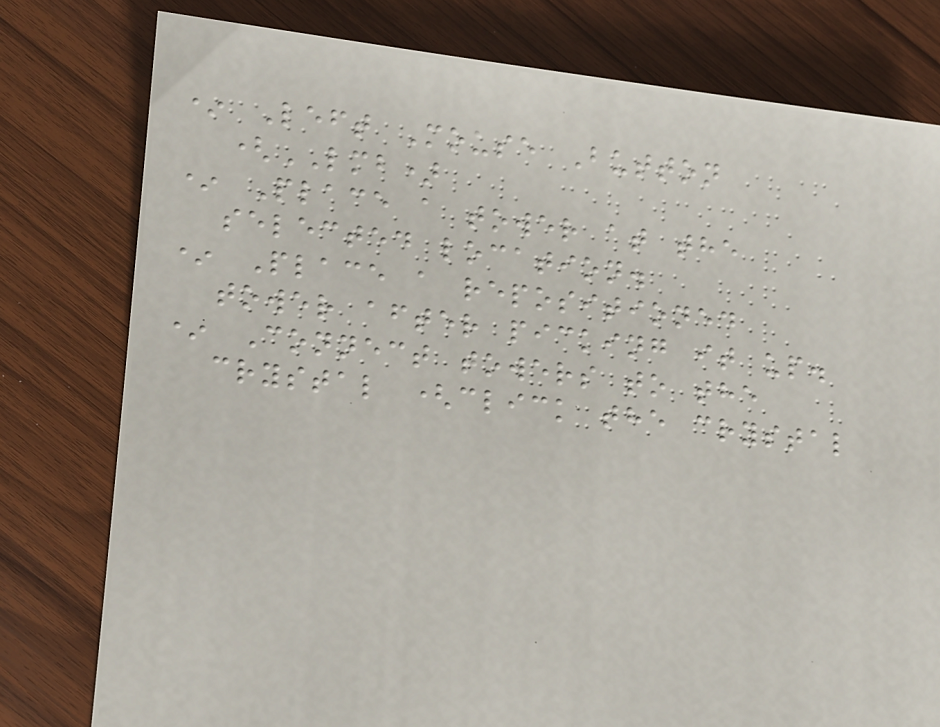* Left Mouse Button
(LMB)
* Place a tower at the
selected location.
* Place a repositioned
tower after picking it up.
* Connect towers to the
crystal (click the crystal
